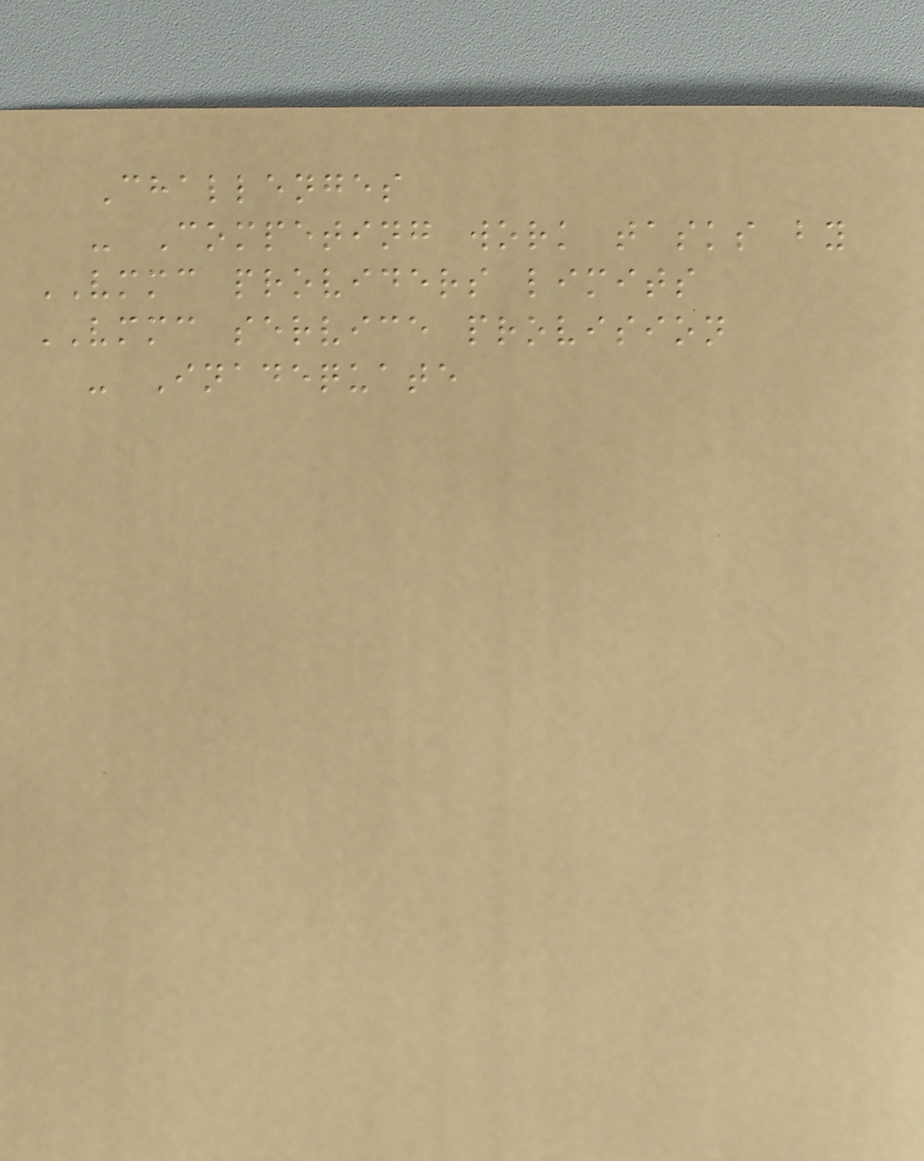Challenges
- Competing work tasks by
VMMC providers limits
VMMC service provision
- Inadequate
